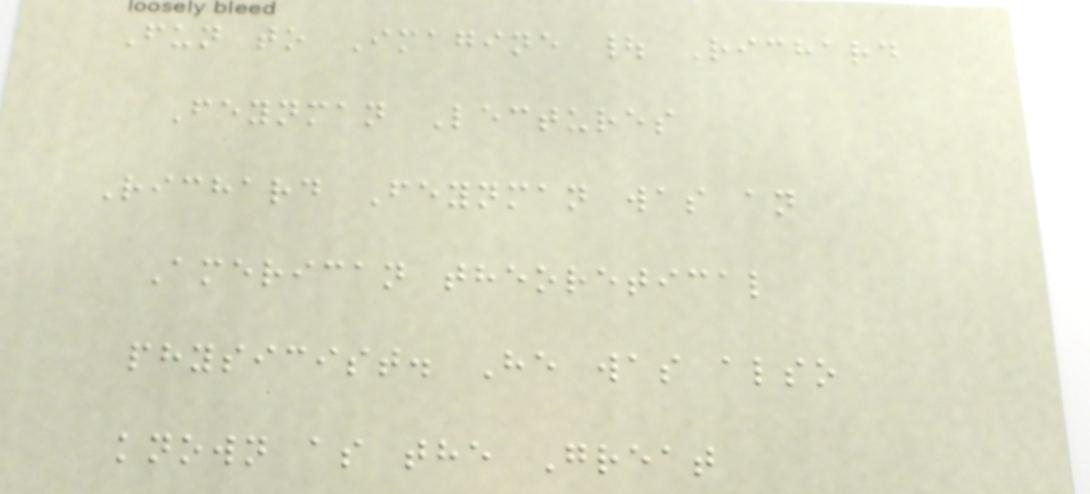Fun to Imagine | Richard
Feynman Lectures
Richard Feynman was an
American theoretical
physicist. He was also
known as the Great
